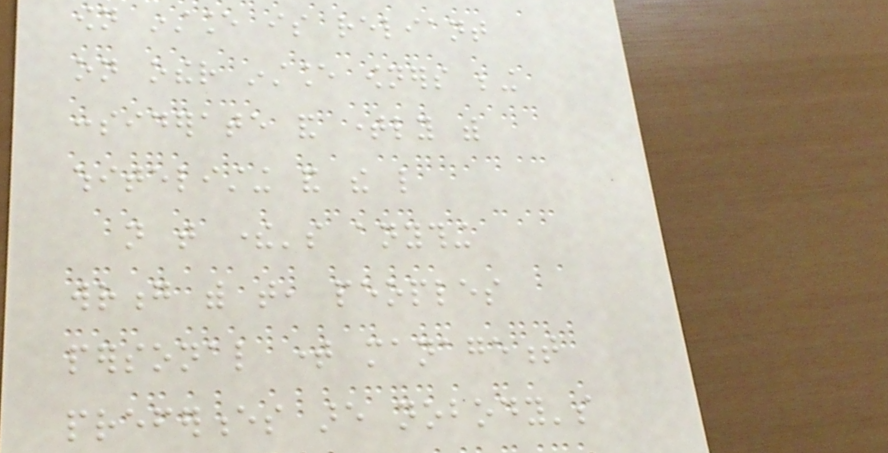own instance is reliant
on other instance owners being
considerate and timely with
whitelisting and the like
not that there's anything
wrong with that, peoples
personal time management
preferences are nobody's
